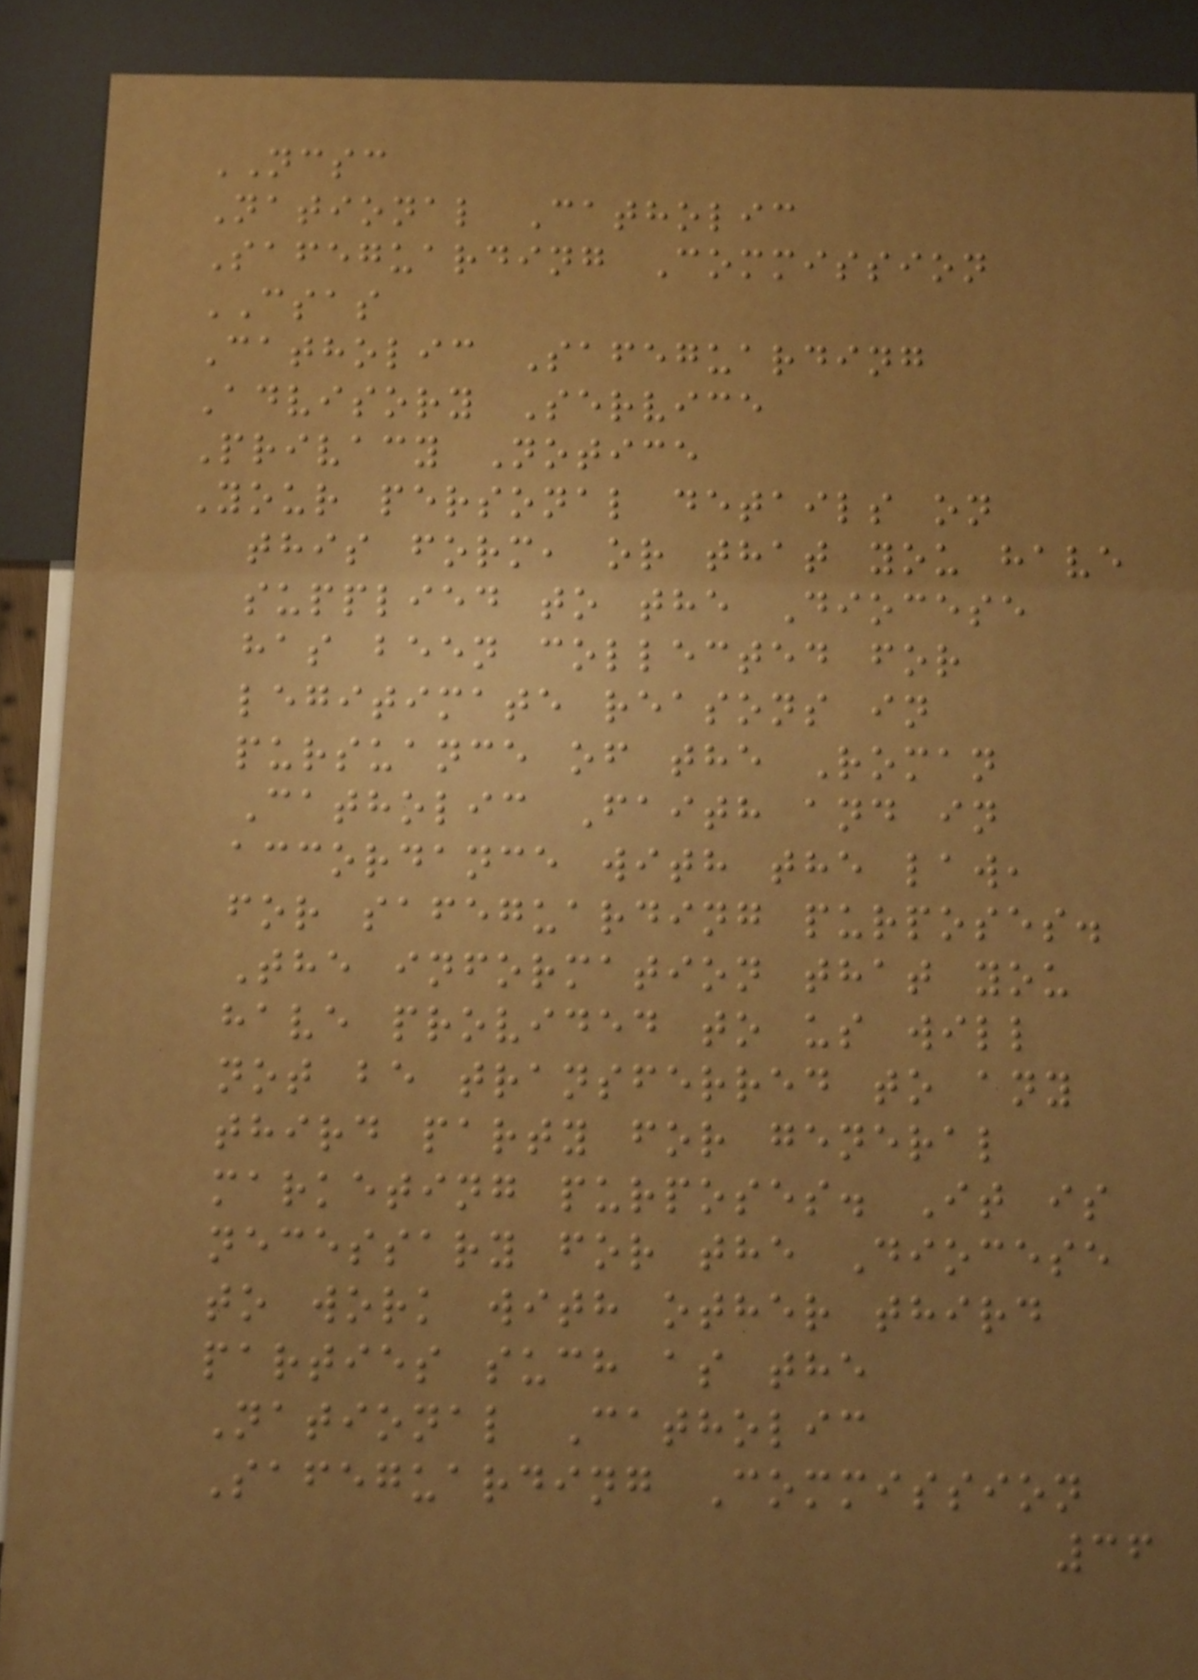NCSC
National Catholic
Safeguarding Commission
CSAS
Catholic Safeguarding
Advisory Service
Privacy Notice
Your personal details on
this form, or that you have
supplied to the Diocese
has been collected for
legitimate reasons in
pursuance of the Roman
Catholic Faith and in
accordance with the law,
for safeguarding purposes.
The information that you
have provided to us will
not be transferred to any
third party for general
marketing purposes. It is
necessary for the Diocese
to work with other third
parties such as the
National Catholic
Safeguarding Commission
36
